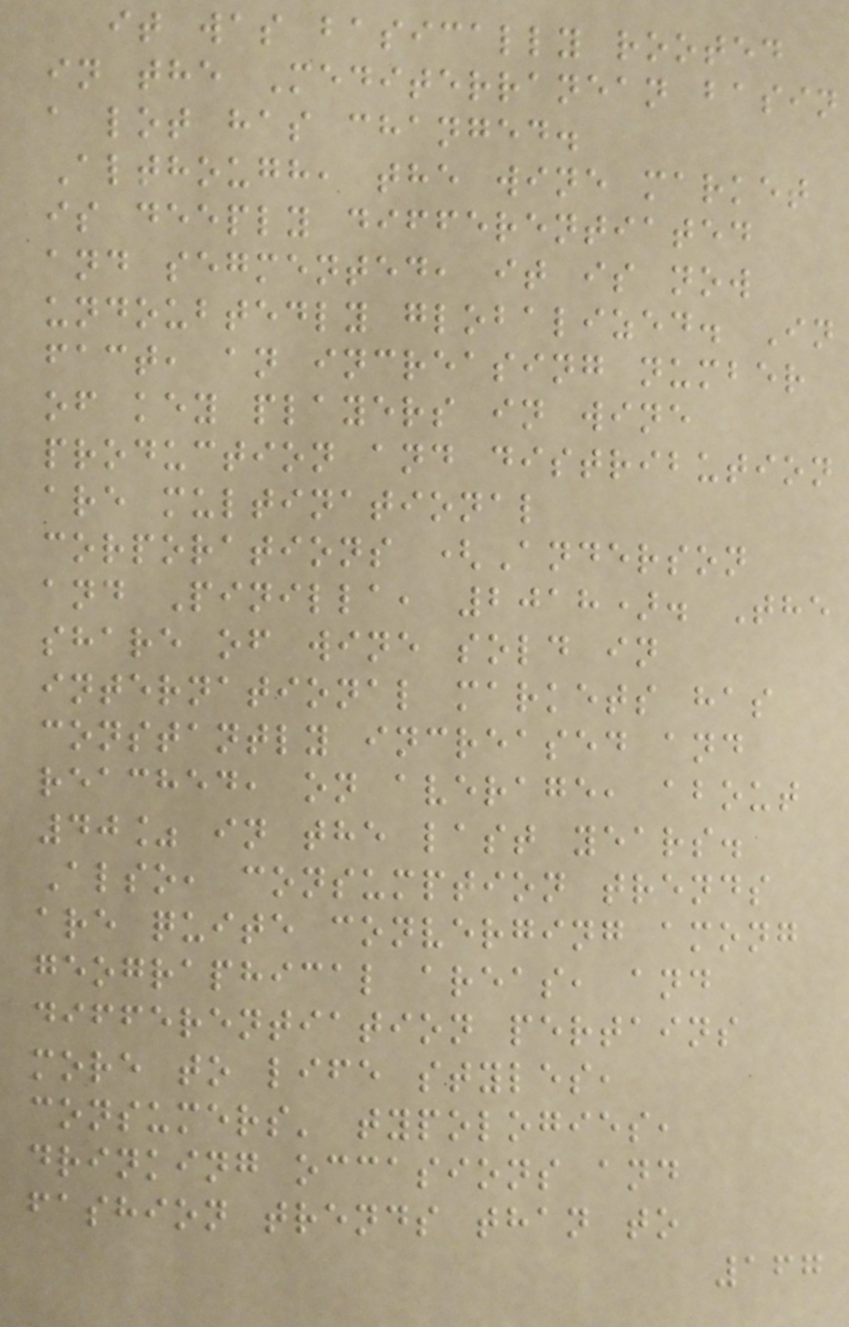it was basically rooted
in the Mediterranean basin
a lot has changed.
Although, the wine market
is deeply differentiated
and segmented, it is now
undoubtedly globalized. In
fact, an increasing number
of key players in wine
production and distribution
are multinational
corporations (Anderson
and Pinilla, 2018). The
share of wine sold in
international markets has
constantly increased and
reached, on average, about
40% in the last years.
Also, consumption trends
are quite converging among
geographical areas, and
differentiation pertains
more to life styles,
consumers' typologies,
drinking occasions and
fashion trends than to
167
